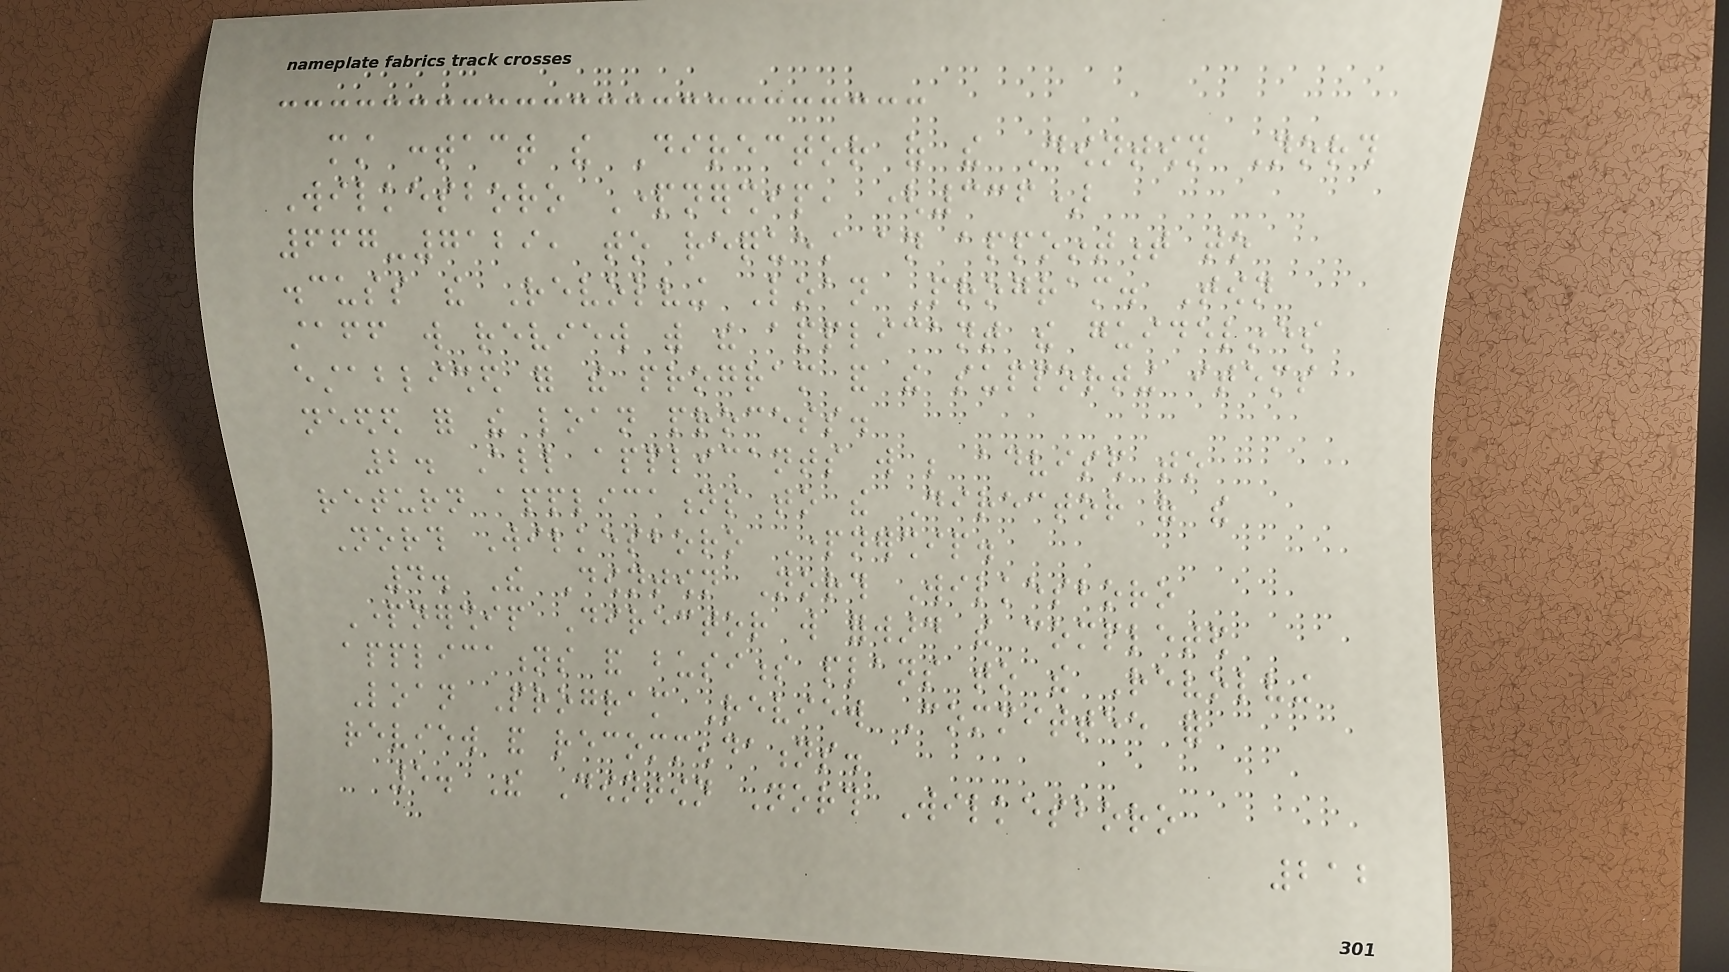must contact the Director of the Downtown North
Wilkesboro Partnership, (336)
667-7129, to request an appointment to
discuss the Revolving Loan Program. Town
staff will review with the applicant the guidelines
established for the program and the supporting items
needed for the loan process.
2. All applicants will be advised to
return applications to the Director of the
North Wilkesboro Partnership.
4. The Downtown North Wilkesboro
Partnership Director will forward the completed
applications and business plans to the Revolving
Loan Program Review Committee for
review and recommendations.
5. The Downtown North Wilkesboro
212
